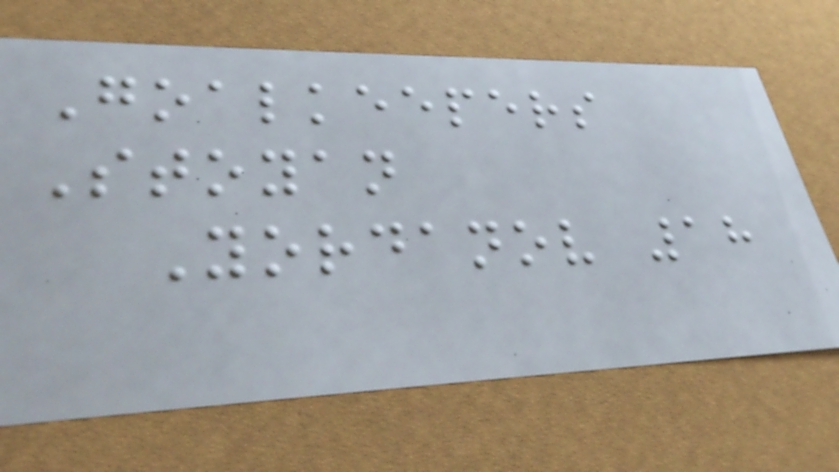Goalkeepers
Stoyan
Yordanov 18
